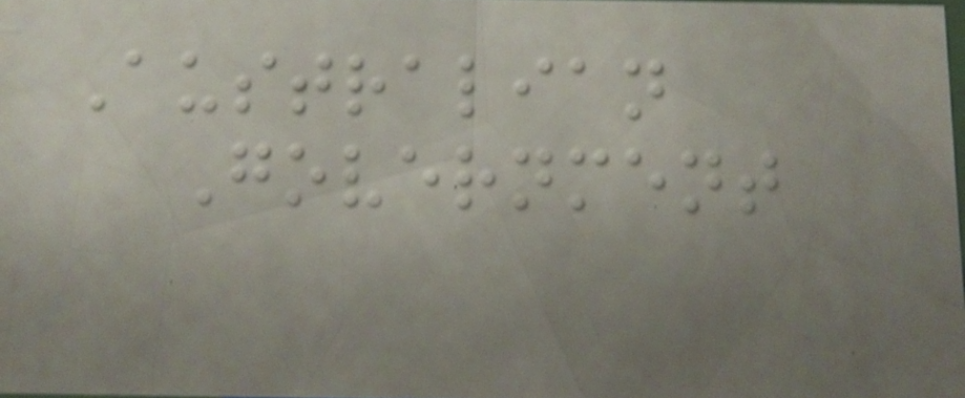Australian
Government
